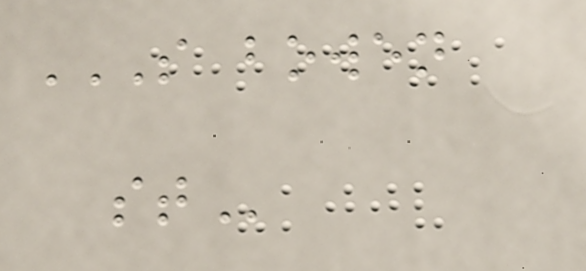S BOWEN
ST
